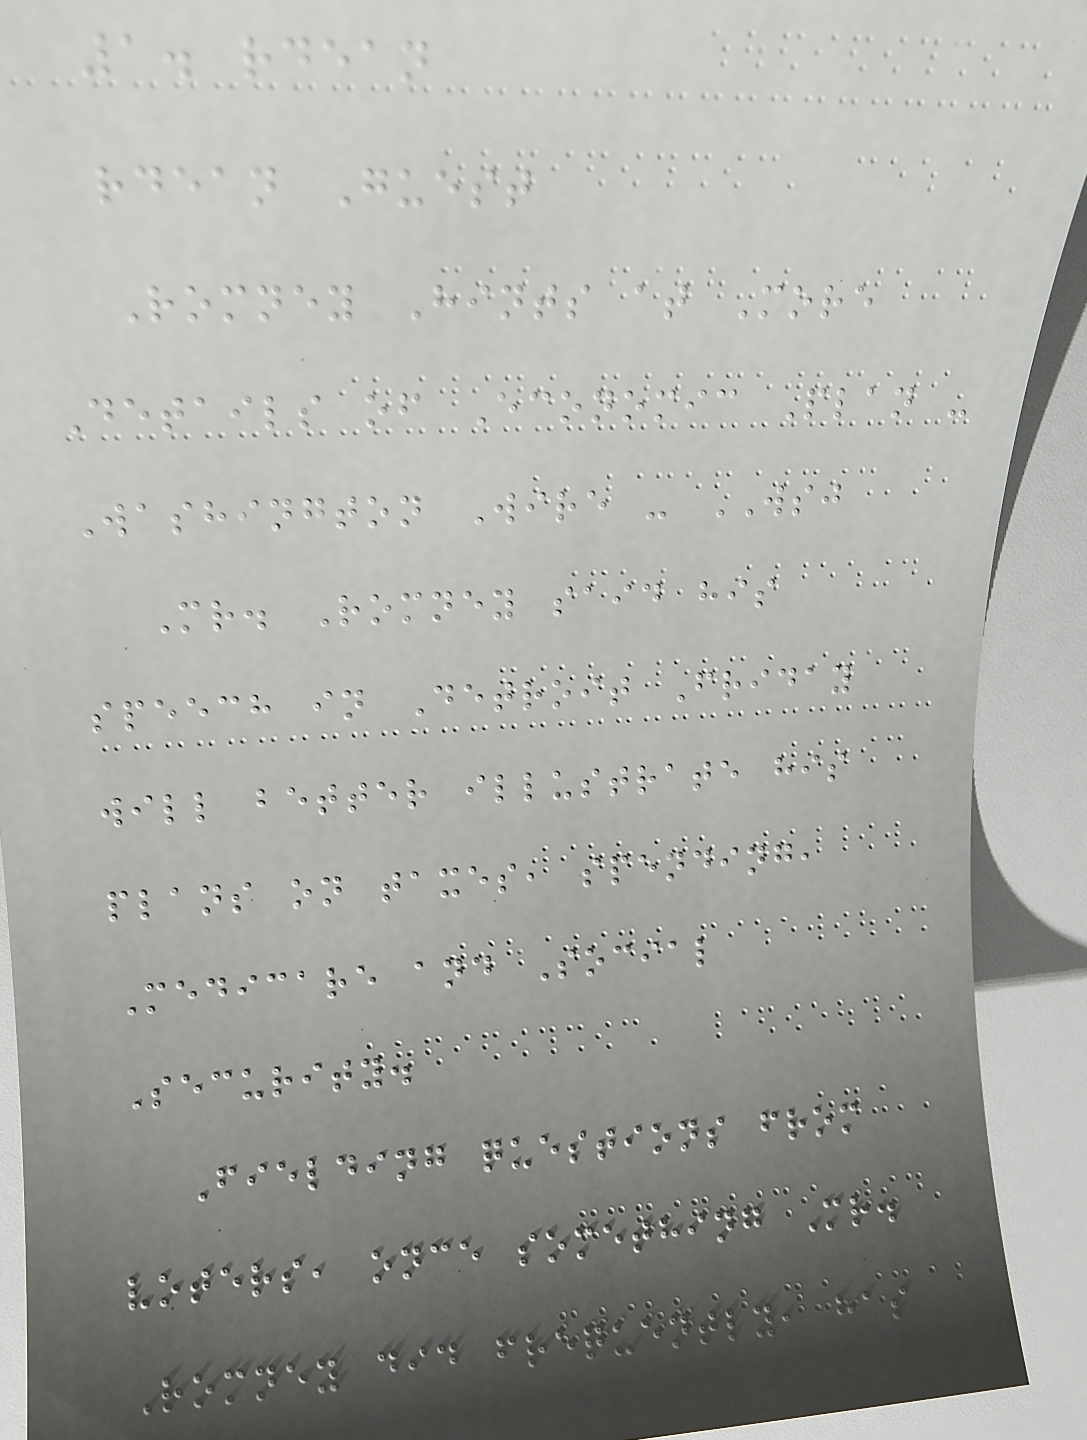1. rdean
rdean Guest
Romney Hints at More
Details of Economic Plan -
Washington Wire - WSJ
Mr. Romney said his
speech in Detroit Friday
will better illustrate his
plans on taxes, spending,
Medicare and Social
Security.
Fielding questions from
voters, once something Mr.
Romney did frequently, has
